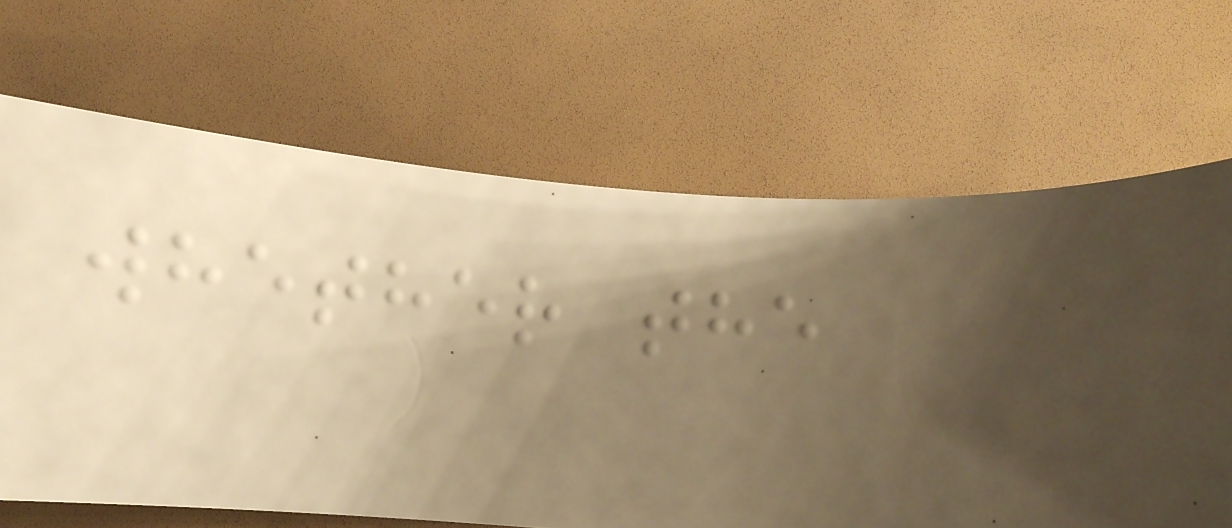whether the
